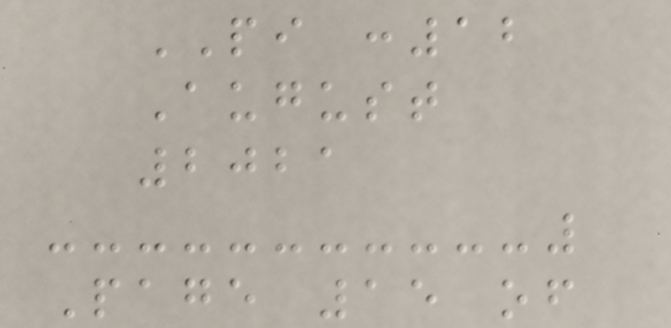PI :12
August
2021
Page 15 of
